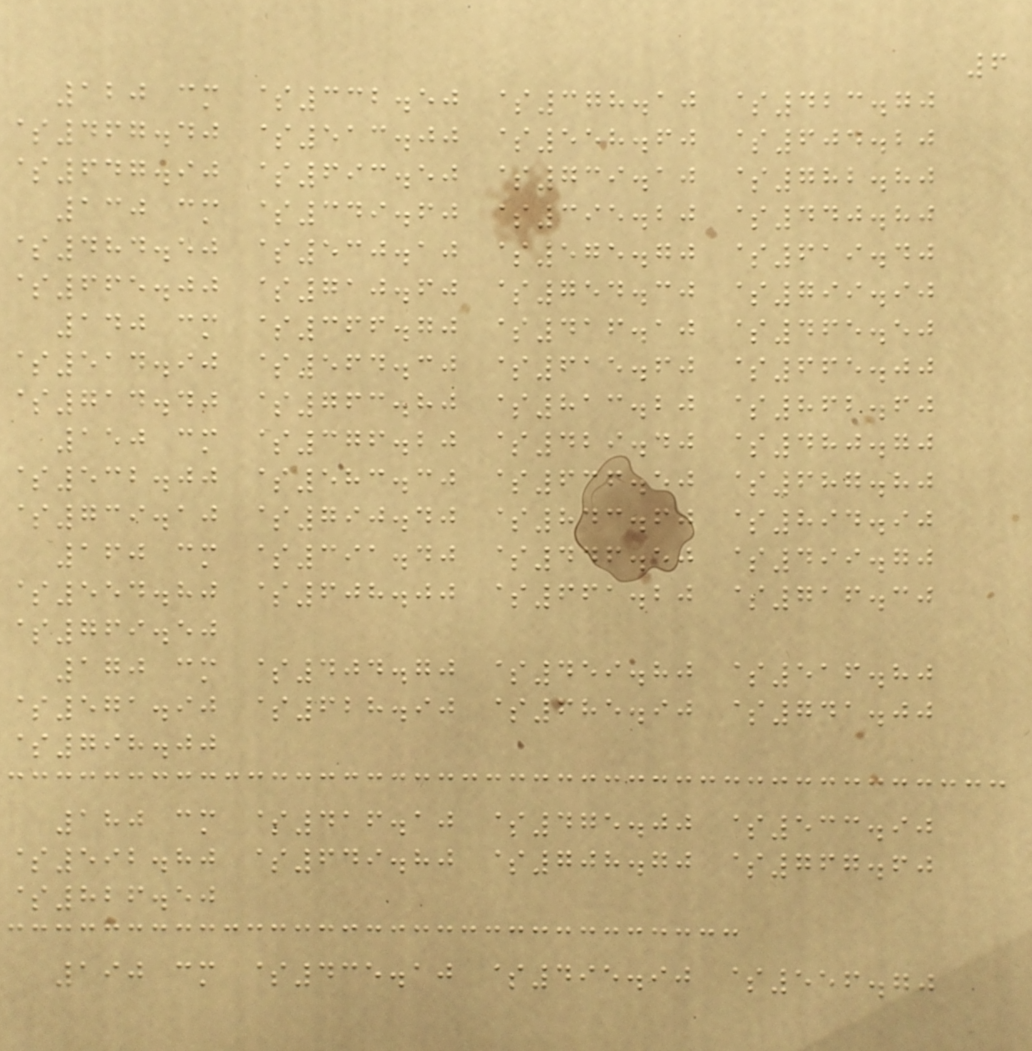6
120 cm $332.50 $378.10 $423.70
$467.40 $513.00 $558.60 $604.20
$647.90 $693.50 $739.10 $782.80
130 cm $349.60 $395.20 $440.80
$484.50 $530.10 $575.70 $619.40
$665.00 $710.60 $754.30 $799.90
140 cm $366.70 $416.10 $465.50
$514.90 $564.30 $615.60 $665.00
$714.40 $763.80 $813.20 $862.60
150 cm $376.20 $429.40 $480.70
$532.00 $583.30 $636.50 $687.80
$739.10 $790.40 $843.60 $894.90
160 cm $391.40 $446.50 $499.70
$554.80 $608.00 $661.20 $716.30
$769.50
170 cm $404.70 $459.80 $516.80
$571.90 $628.90 $685.90 $741.00
$798.00
180 cm $416.10 $475.00 $533.90
$592.80 $649.80 $708.70 $767.60
$826.50
190 cm $435.10 $495.90 $556.70
